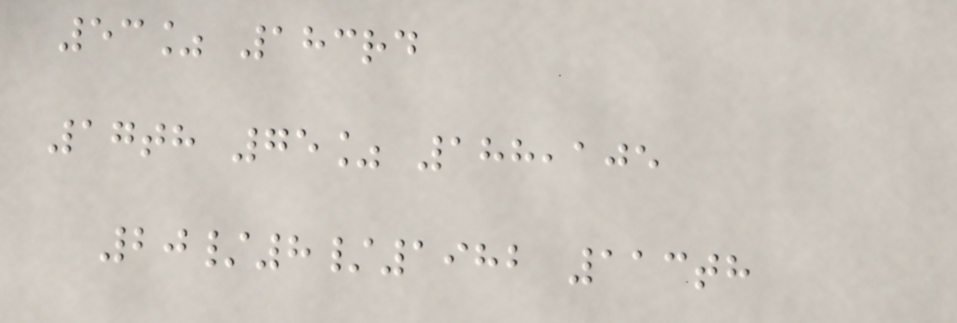53% 183rd
17th 75% 188,105
20/8/1982 113th
